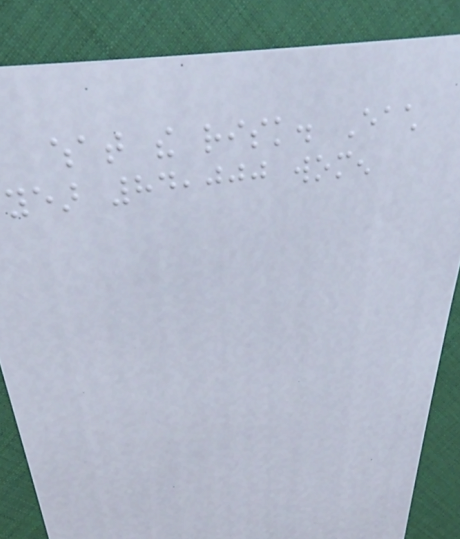what the risk. Each
year 84,000 women
